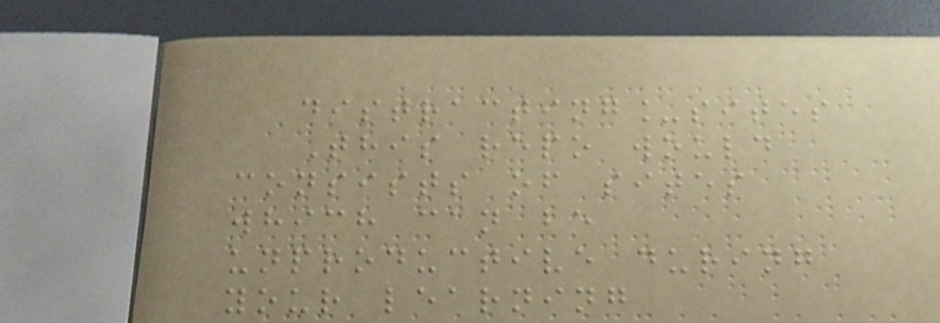distracting_sites
This repo would
consists of sites
which can be
unproductive during
your learning
